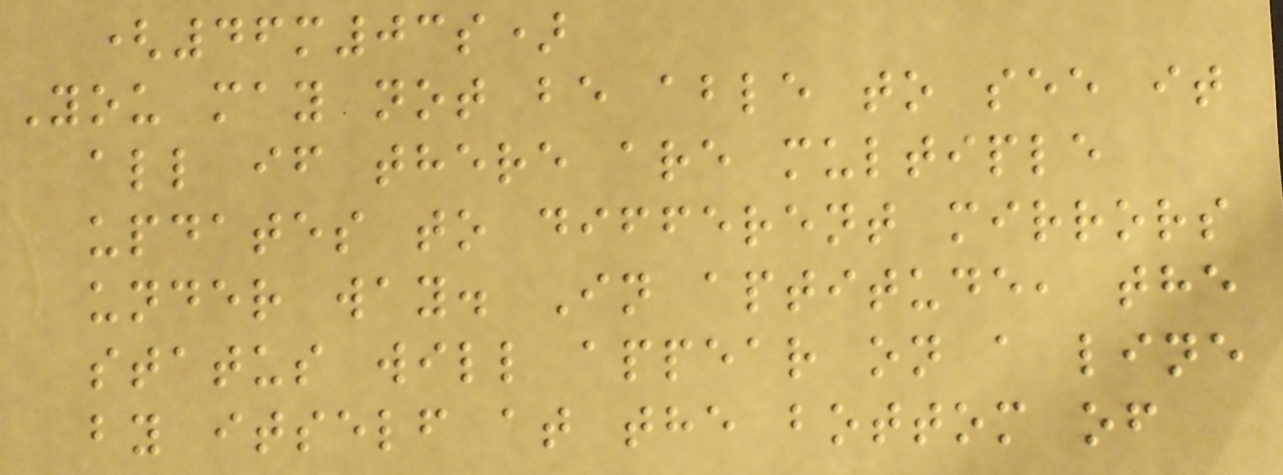(46m03s)
You may not be able to see it
all if there are multiple
updates to different mirrors
under way. In aptitude, the
status will appear on a line
by itself at the bottom of
